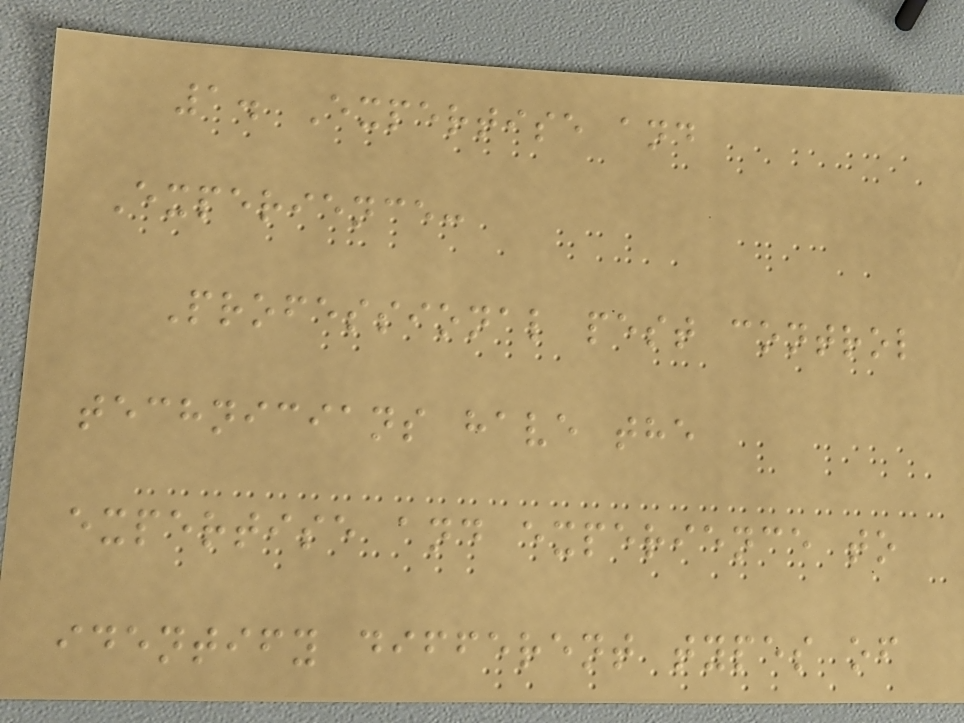1. Expertise and
Experience:
Professional pest control
technicians have the
expertise and experience to
identify different types of
